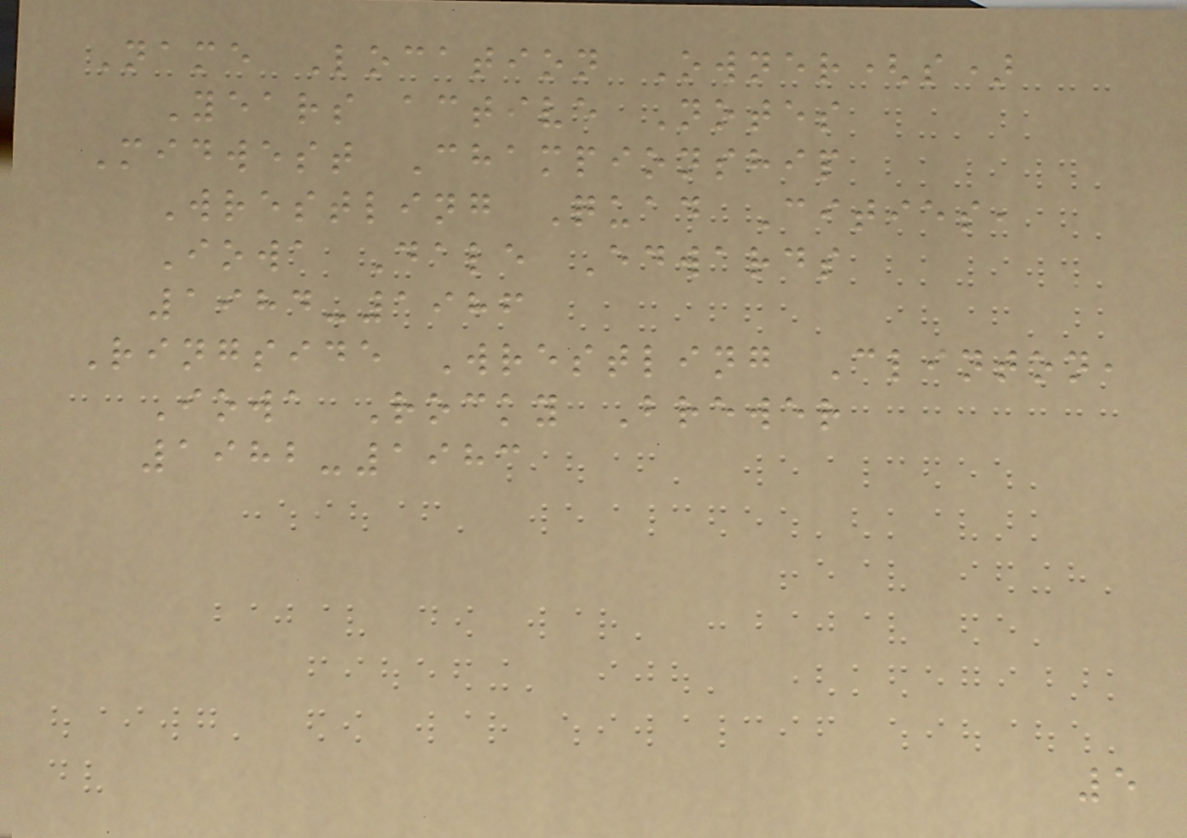Name Location Owner(s)
Years active Notes
Midwest Championship
Wrestling Quad Cities,
Iowa Dale Edwards
1984-1986
Ringside Wrestling Clinton,
Iowa Rocky Brewer
1982-1983
5
